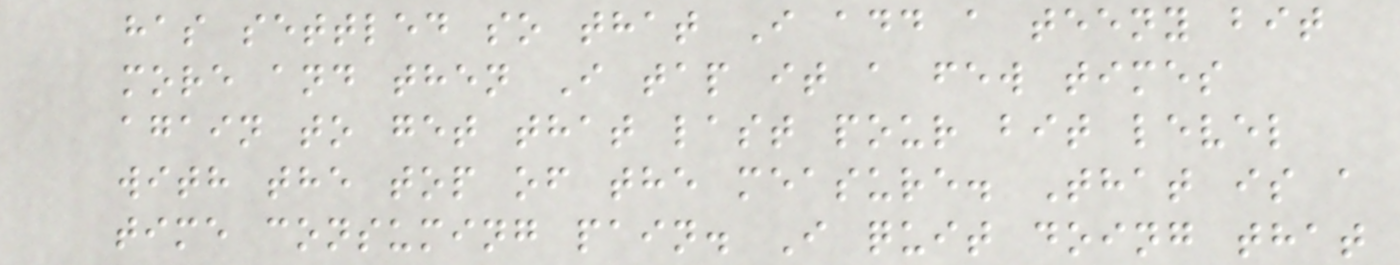has settled so that I add a teeny bit
more and then I tap it a few times
again to get that last pour bit level
with the top of the measure. That is a
time consuming pain. I quit doing that
